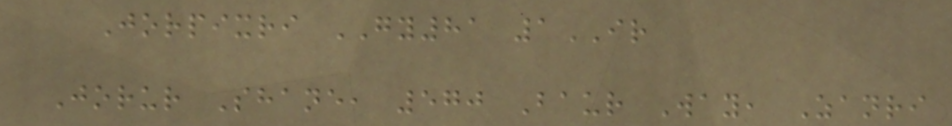Jorpixri GY81 1IR
Jorur Shane, 570 Baur Way, Zanri
